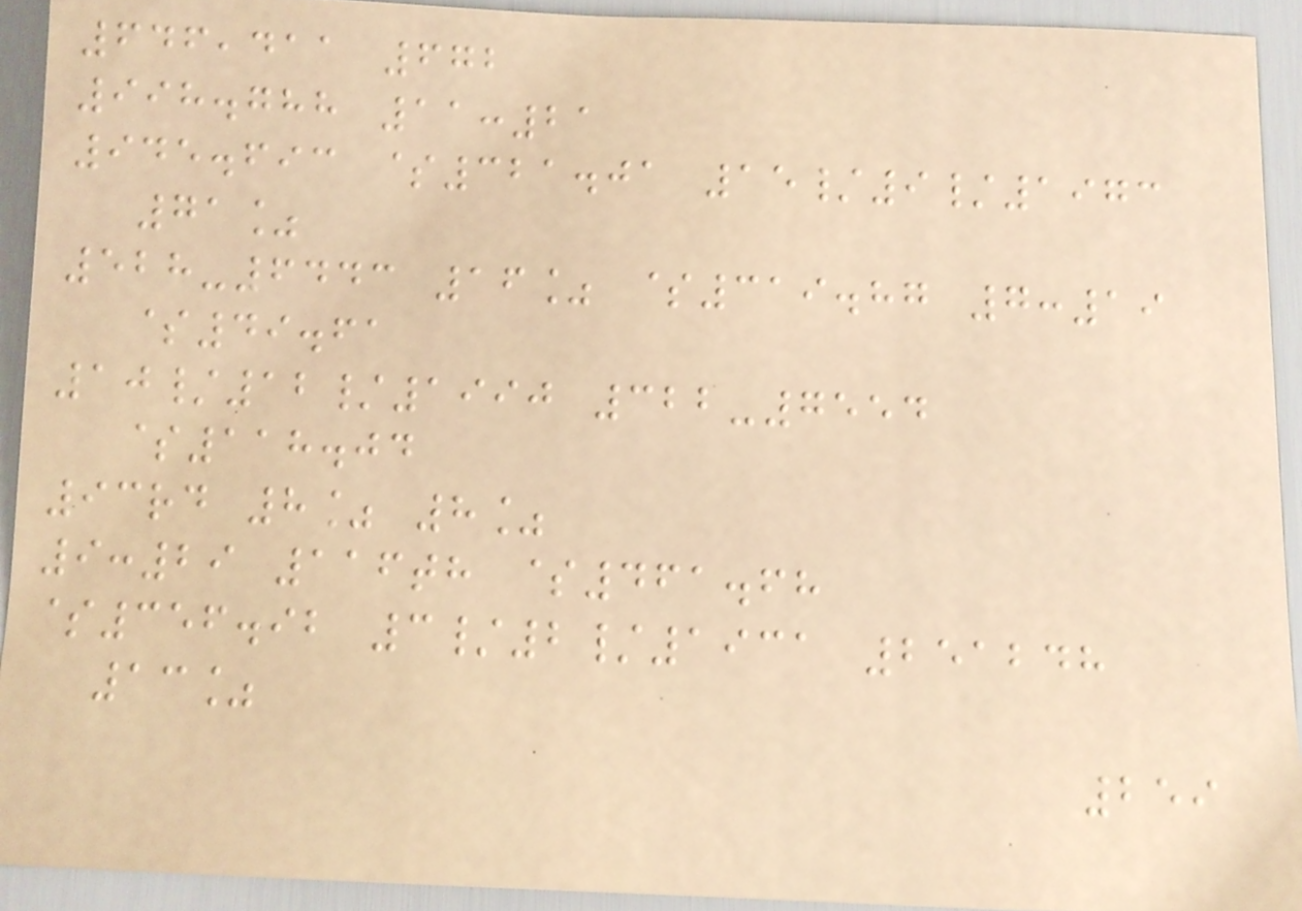646,411 672
998.788 11:21
945.693 $321.01 15/9/1973
71%
528-6443 16% $319.87 7:19
$49.61
10/12/1990 322-7554
$118.04
93rd 8% 8%
9:29 116th $461.68
$356.92 3/2/1931 251248
13%
259
